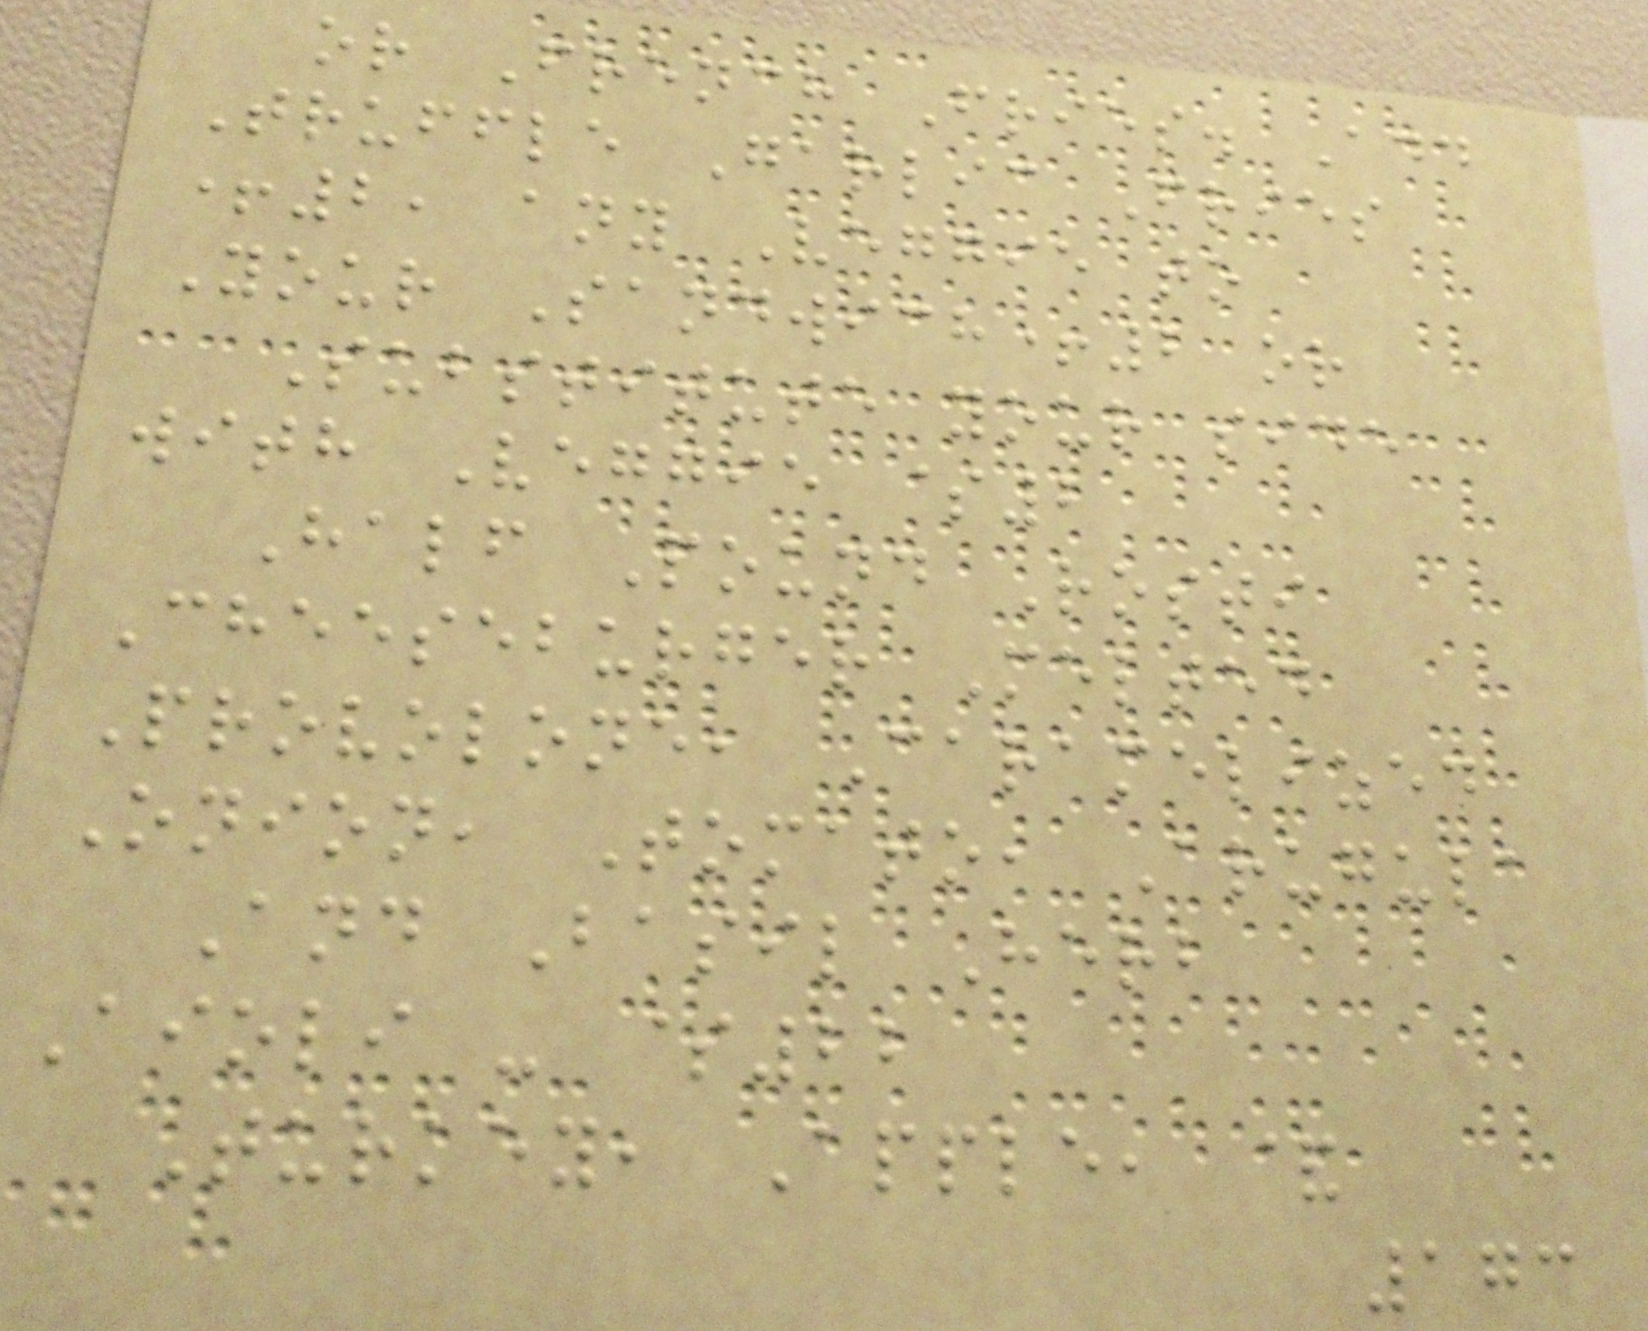or French Fries. Add
Truffle Garlic Fries
+2, any Veggie to
Your Sandwich+2 or
Substitute your side
with Veggie $2
Half Pound Rosti
Cheeseburger Melted
Provolone, Caramelized
Onion, Tomato, Arugula
And Basil Herb
Aioli - $22
Turkey, Apple, &
173
